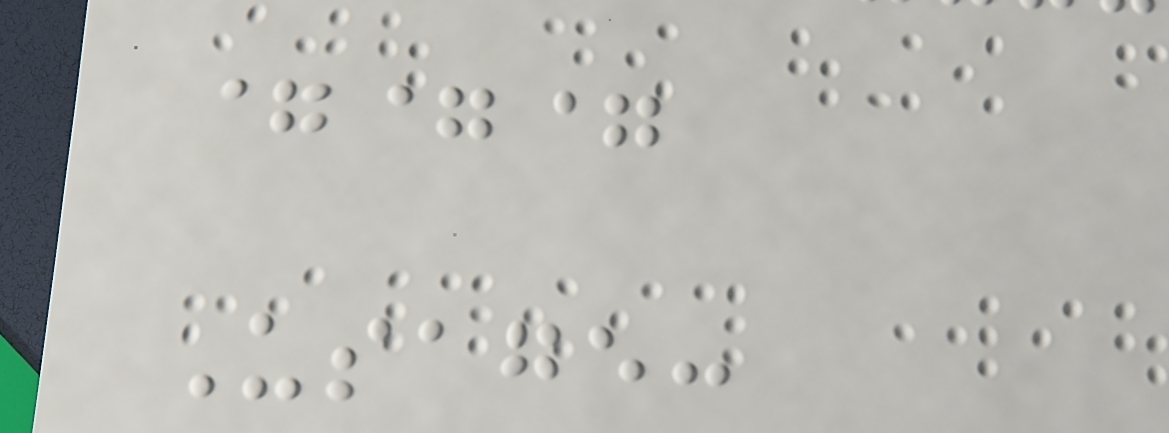===
Usage:
